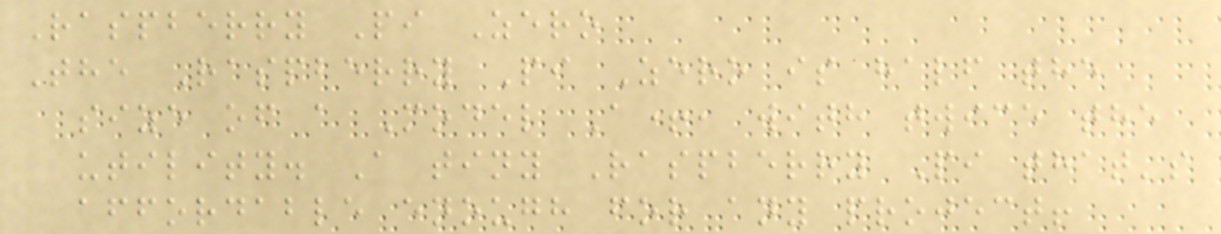Raspberry Pi Zero
The Raspberry Pi Zero is half the
size of a Model A+, with twice the
utility. A tiny Raspberry Pi that's
affordable enough for any project!
